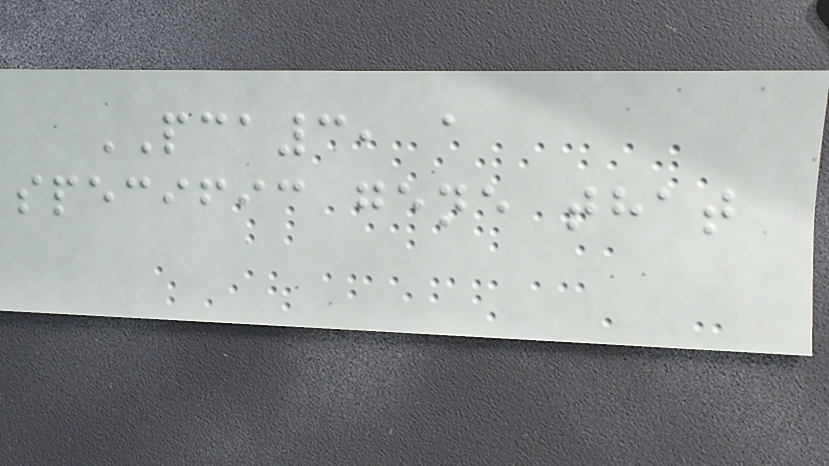PCA3, a
specific gene that
